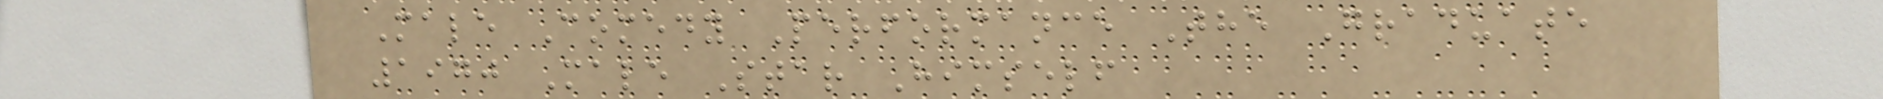Male Comedy Performance The Graduate
1970 Male Star Himself
